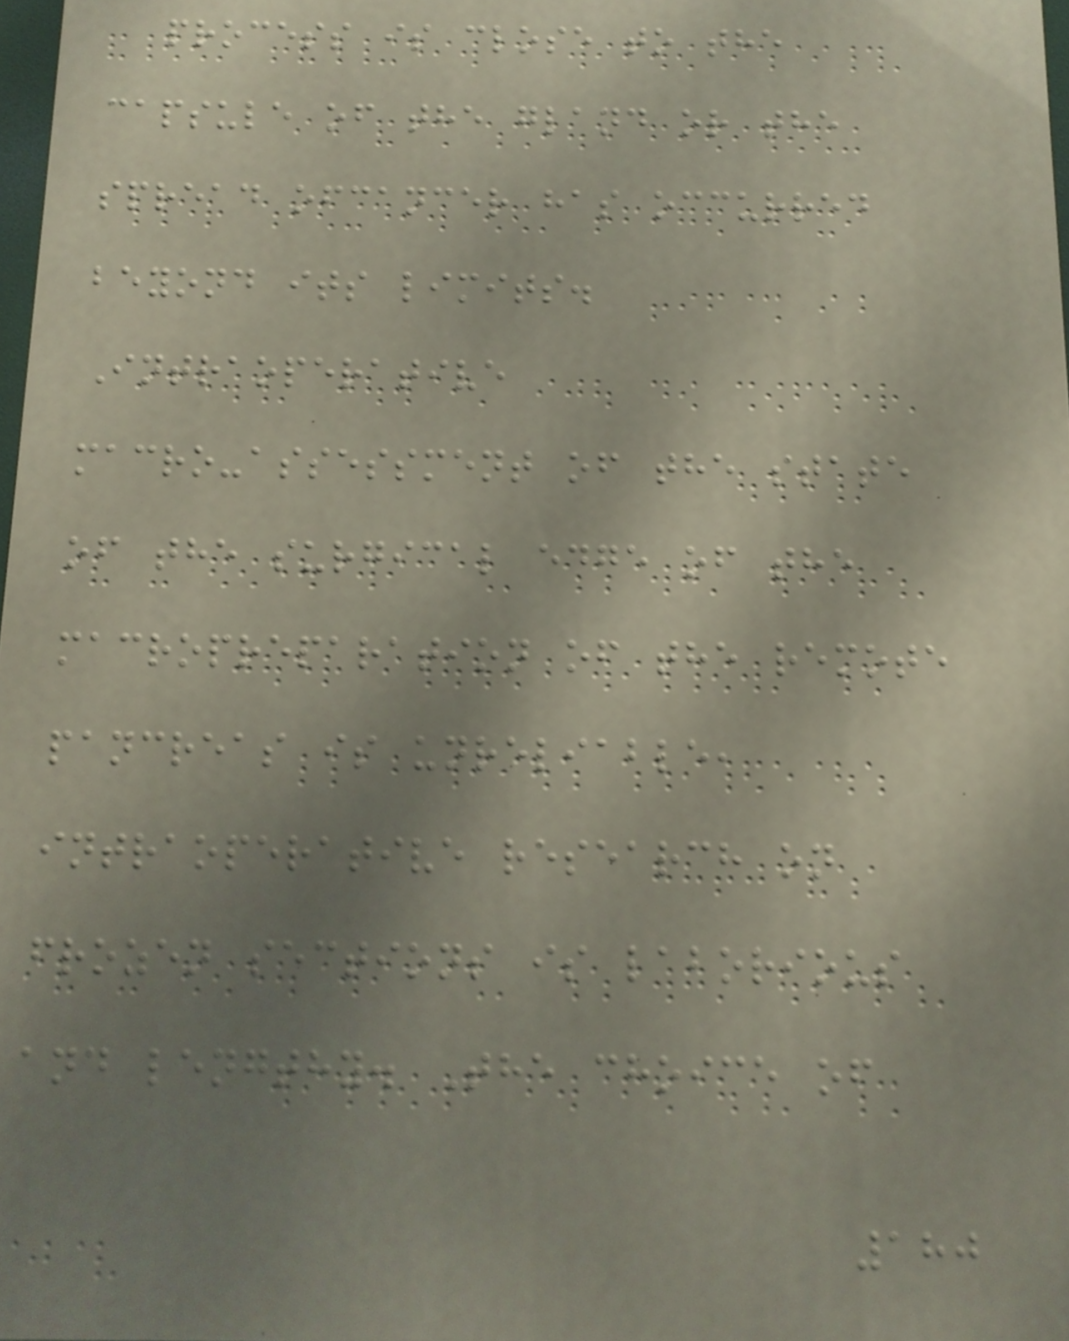process is close to the
capsule of the gland or the
spread ofcancer has occurred
beyond its limits.
Intraoperative
macro-assessment of the state
of the surgical edge of the
macropreparation of the remote
pancreas is unreliable,
intraoperative research on
frozen sections is laborious
and lengthy. The choice of
180
